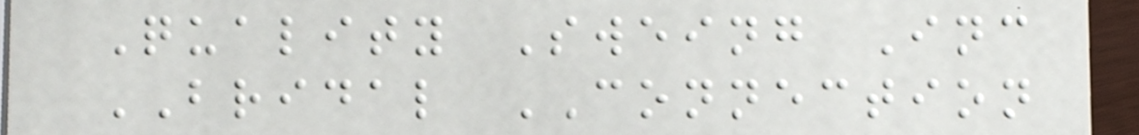Quality Sweing Inc
BRIDAL CONNECTION
